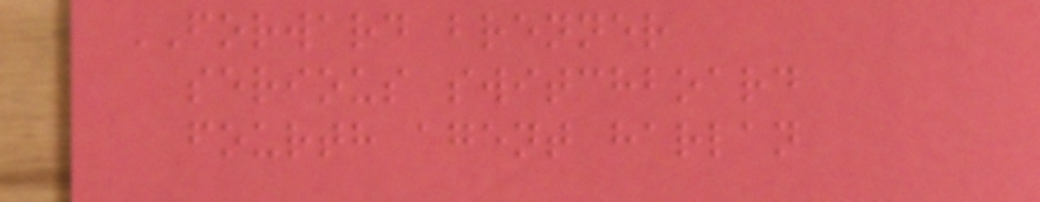FORWARD brenner
serious switchboard
fourth agent harlan
